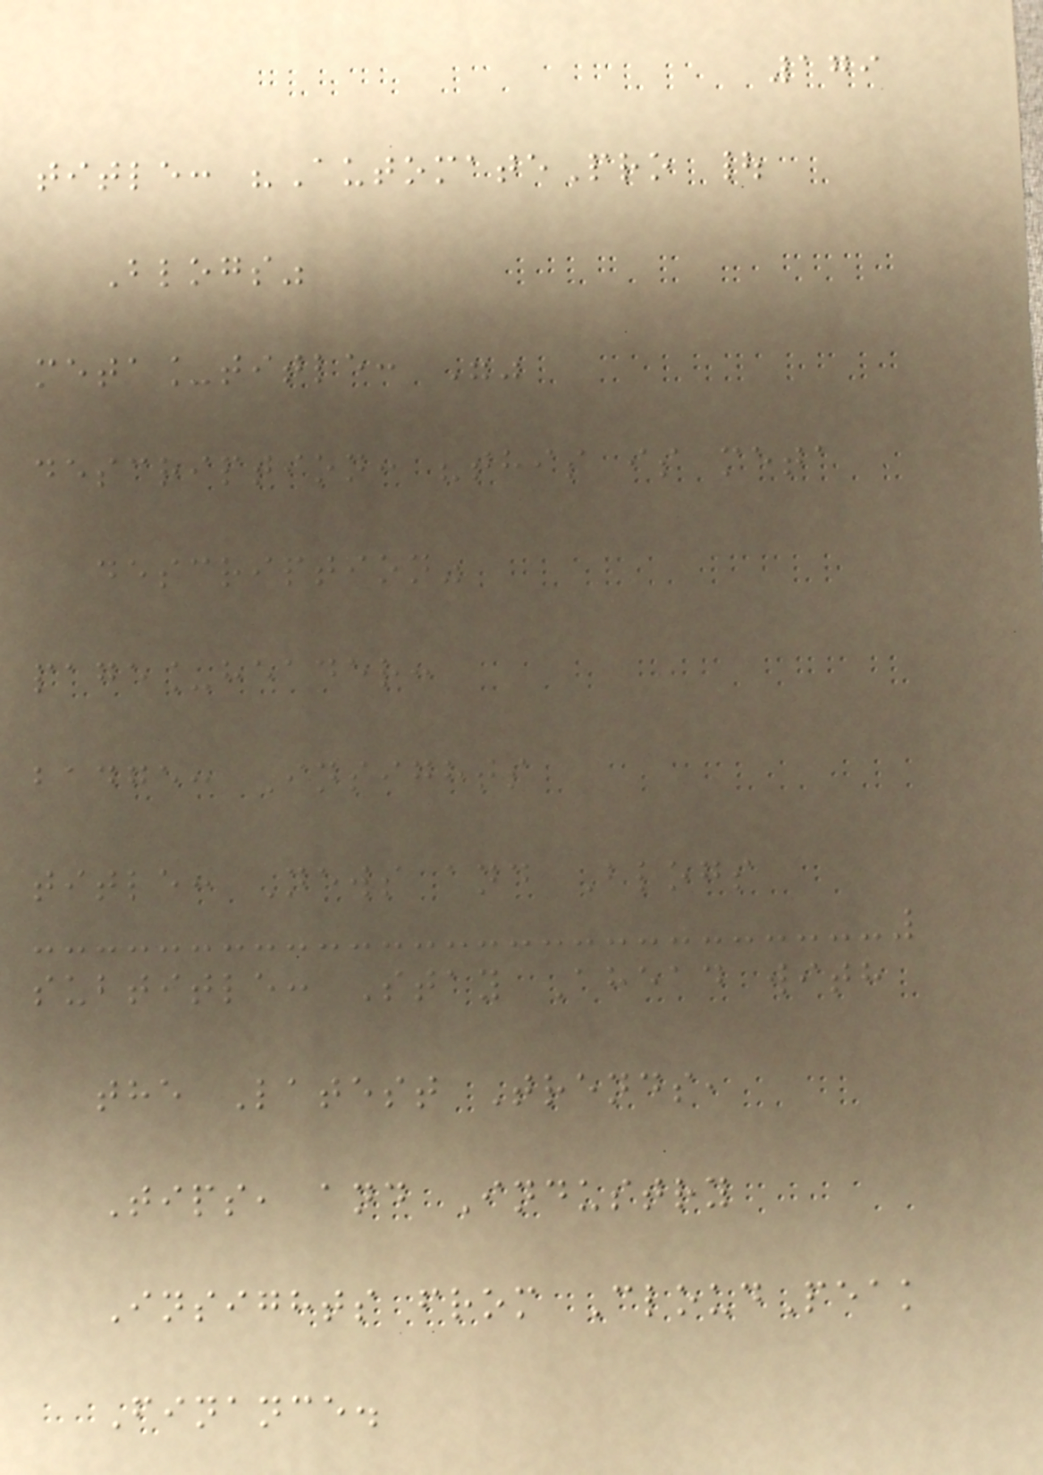179
title: "AutomatePro |
Blogs"
meta_title: ""
description: "this is meta
description"
page_header:
badge: Insights
title: News and Blogs
subtitle: Stay Ahead with
the Latest Trends,
Tips, and Industry
Insights from CloudPeak
Finance.
